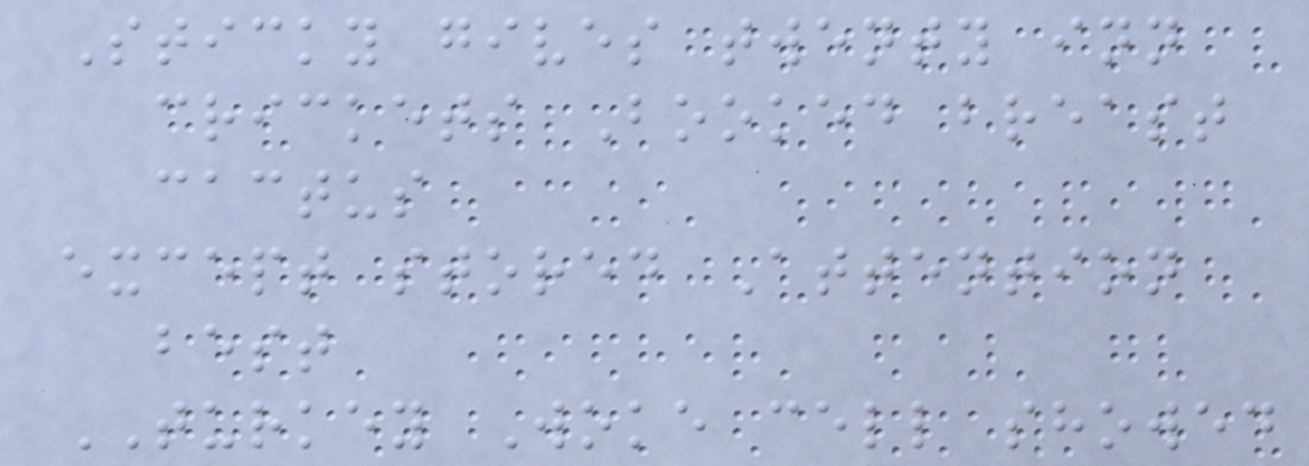Sticky gives twenty inn
crickets Booked breast
cactus
except stored Attention
best
TURKEY Woke cell showed
